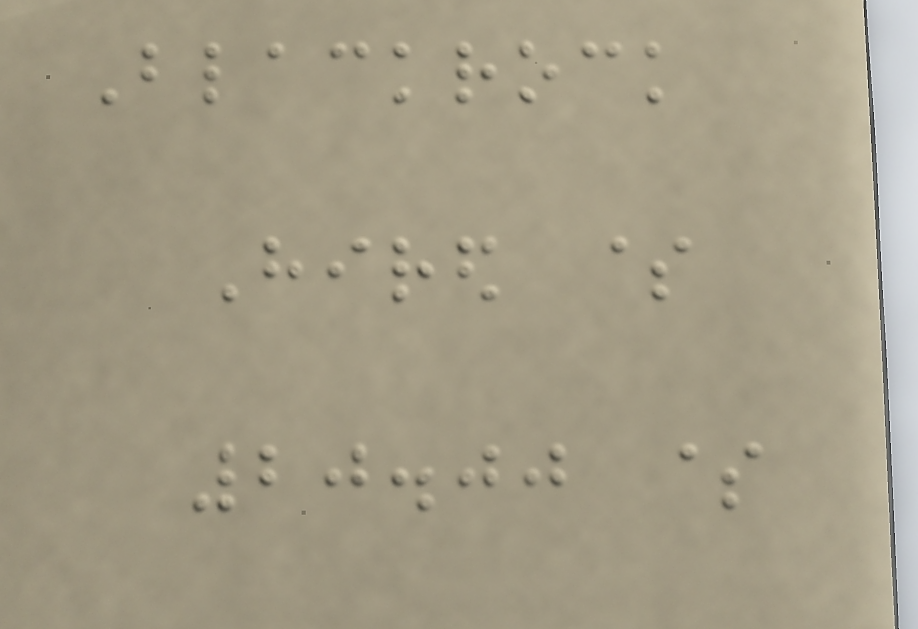Blackrock
Hired $
20.00 $
